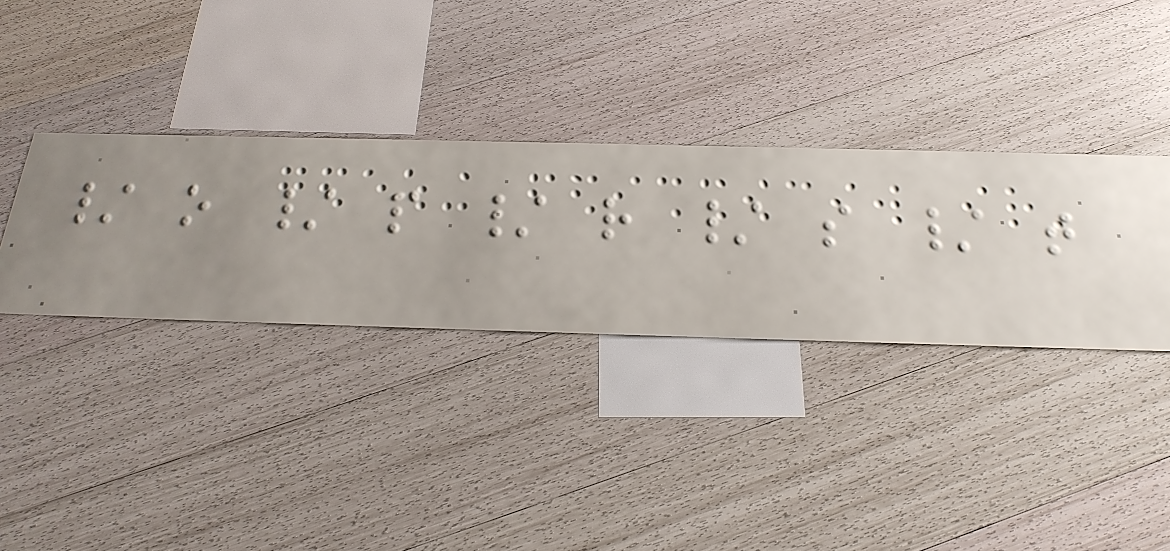/ o / p / r / s / t
